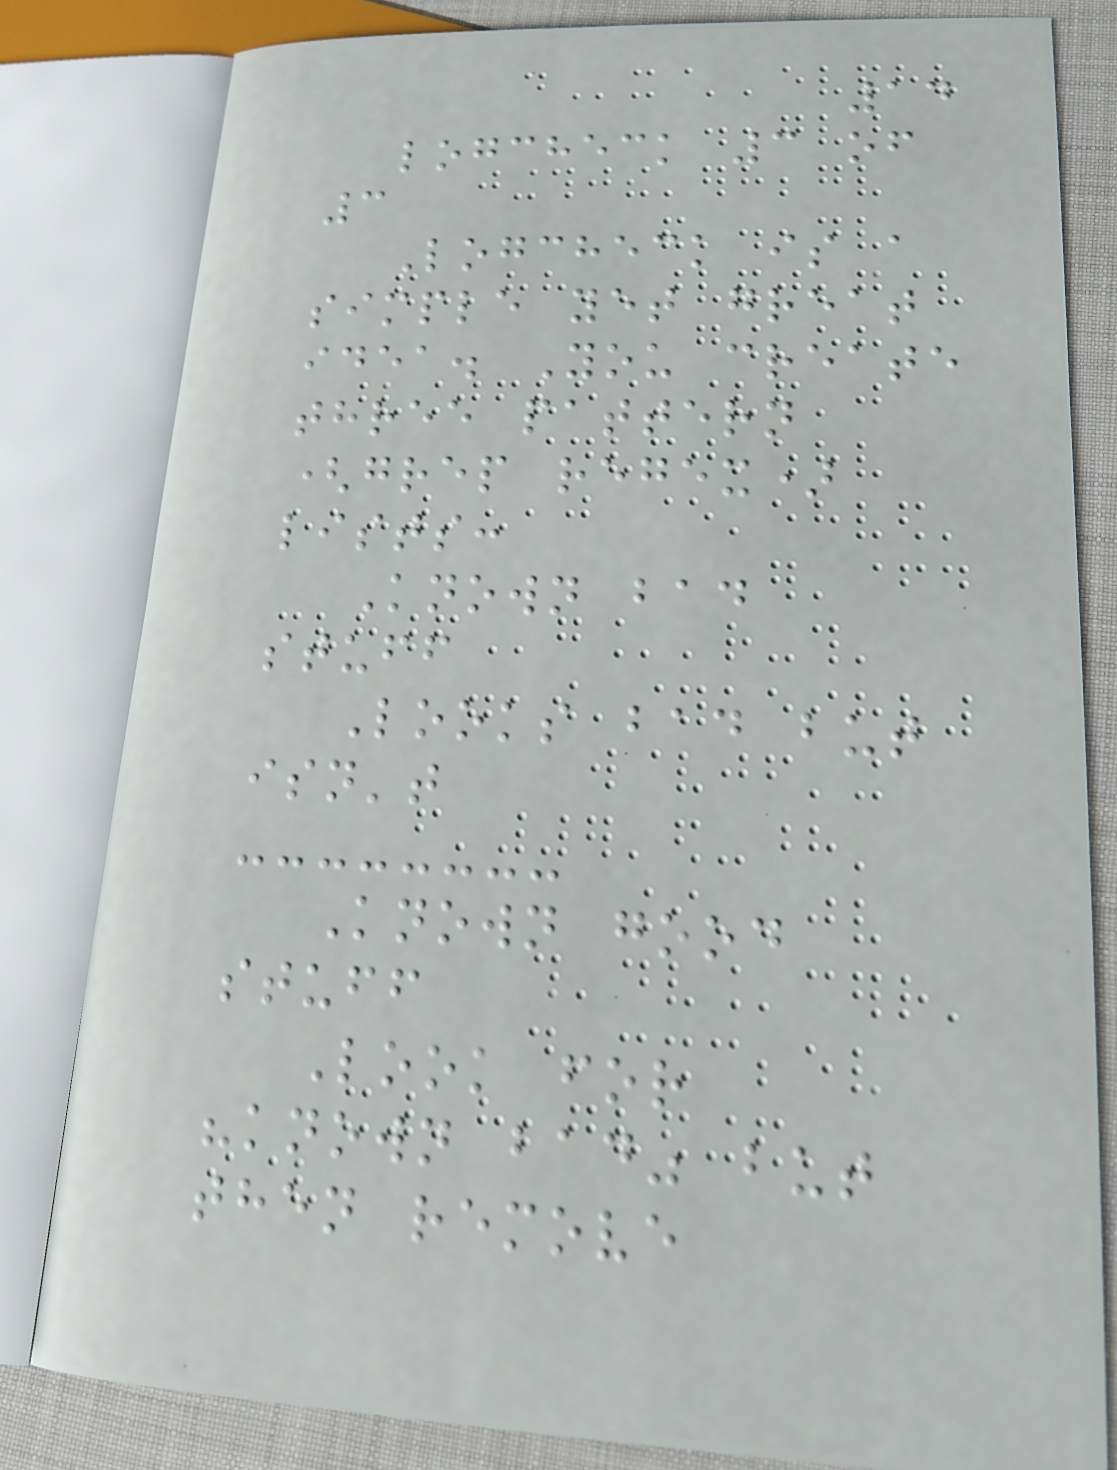14
logcheck 3 of
3
Logcheck is a
simple yet great
idea. You create
three pattern
(grep regex)
lists:
Known bad
stuff
Looks bad but
isn't
Known good
stuff
Look for
"known bad" but
then remove
